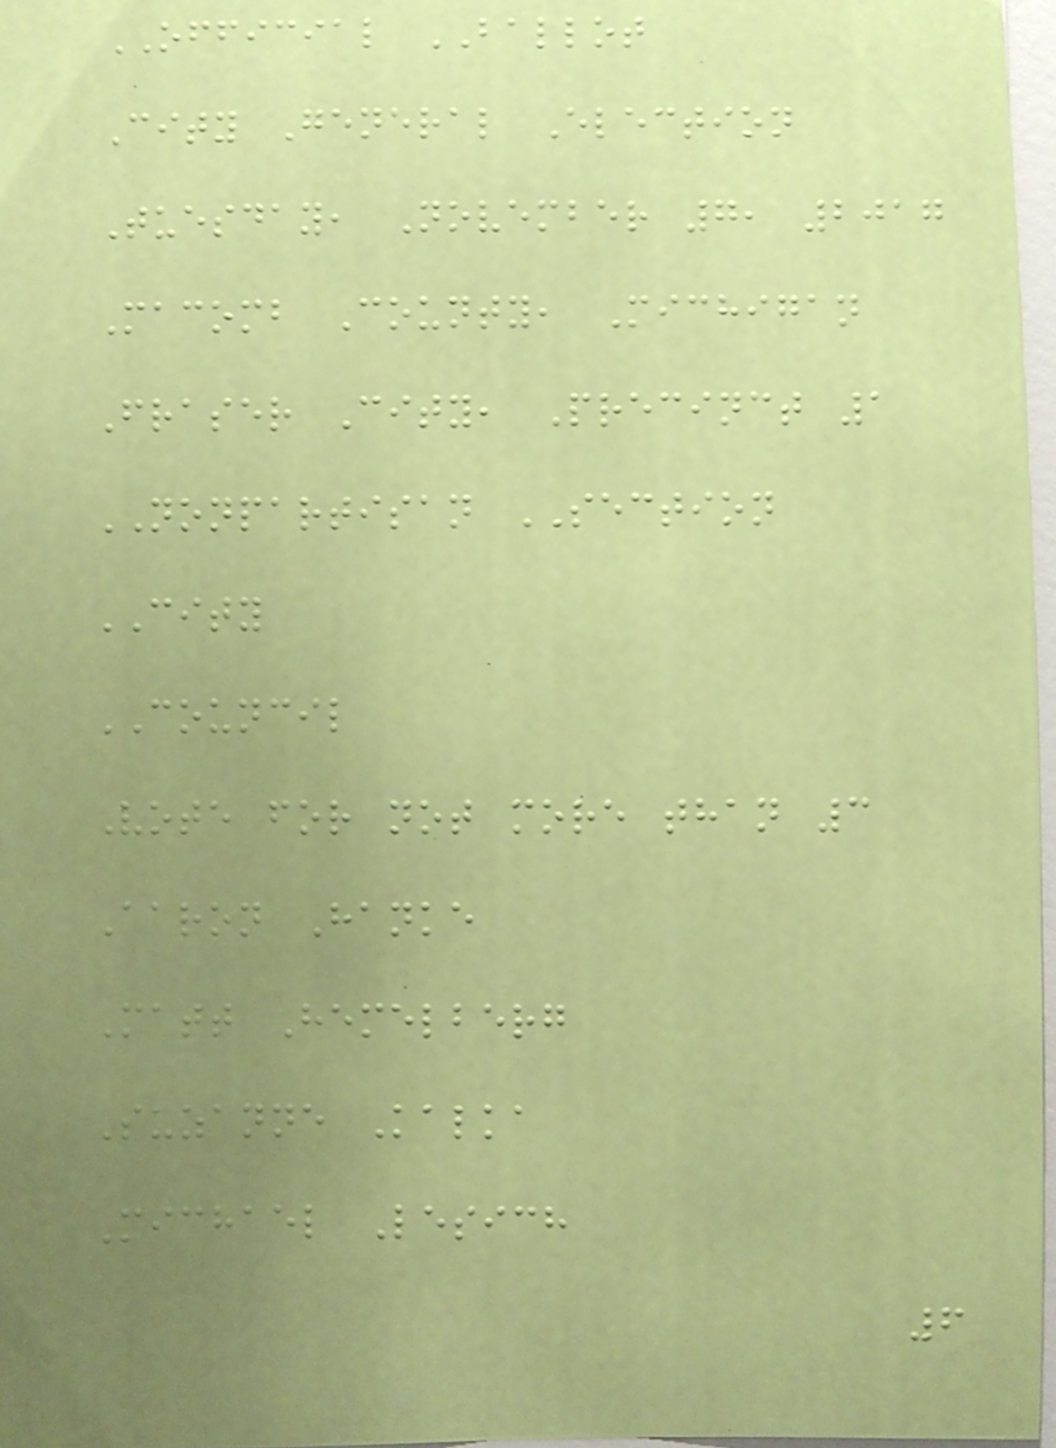OFFICIAL BALLOT
City General Election
Tuesday, November 7, 2017
Macomb County, Michigan
Fraser City, Precinct 1
NONPARTISAN SECTION
CITY
COUNCIL
Vote for not more than 3
Aaron Hanke
Matt Hemelberg
Suzanne Kalka
Michael Lesich
6
